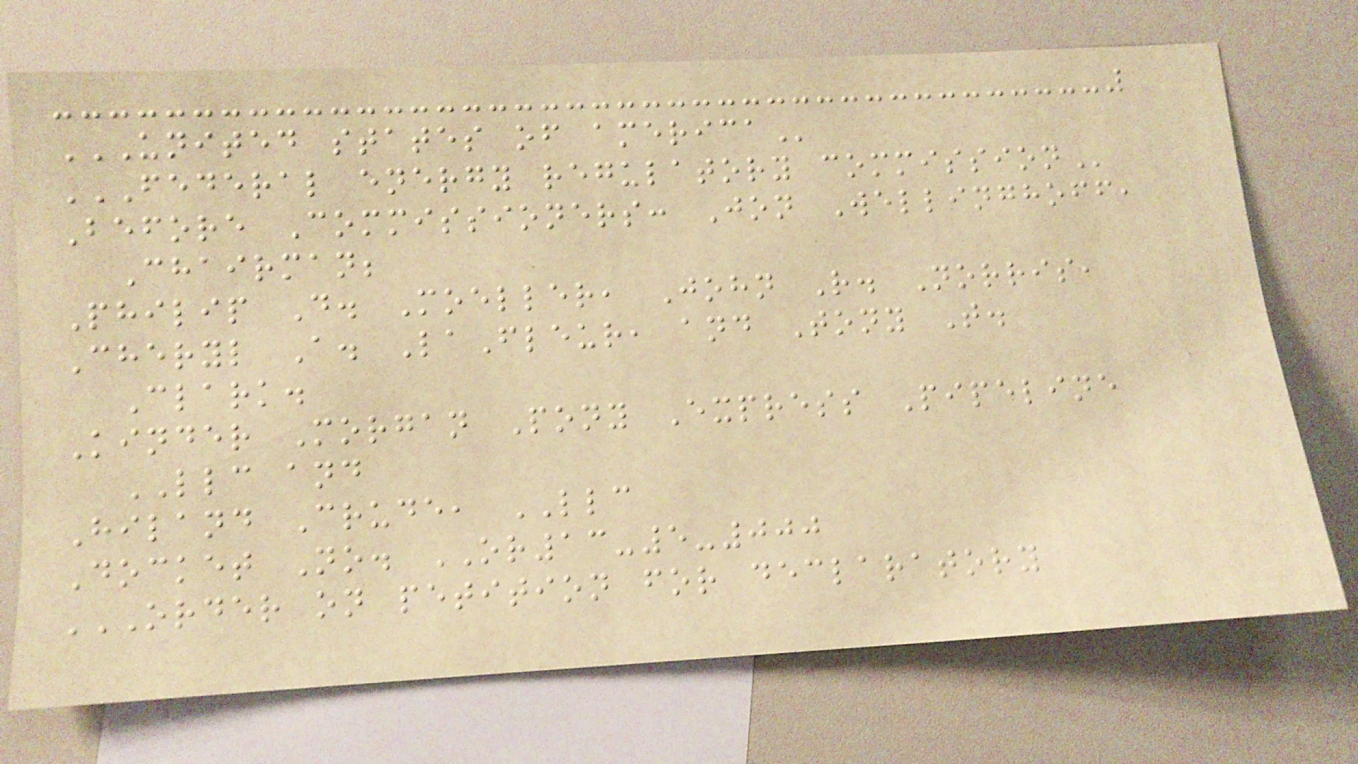UNITED STATES OF AMERICA
FEDERAL ENERGY REGULATORY COMMISSION
Before Commissioners: Jon Wellinghoff,
Chairman;
Philip D. Moeller, John R. Norris,
Cheryl A. LaFleur, and Tony T.
Clark.
Kinder Morgan Pony Express Pipeline
LLC and
Hiland Crude, LLC
Docket No. OR13-5-000
ORDER ON PETITION FOR DECLARATORY
